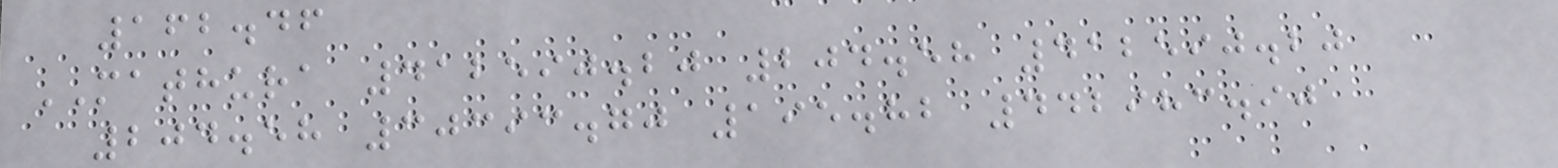162.46
MATHURA 412590.20 204.58 412590.20
204.58 30393.70 195.82 442983.90
